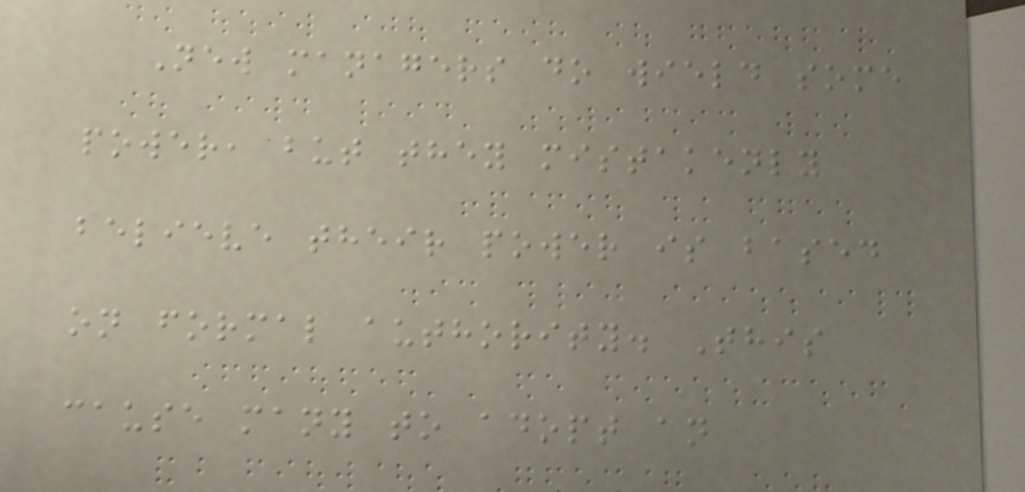New managers do wield some
power, but they mistakenly
believe their power is based
on formal authority. This
cause many to adopt an
